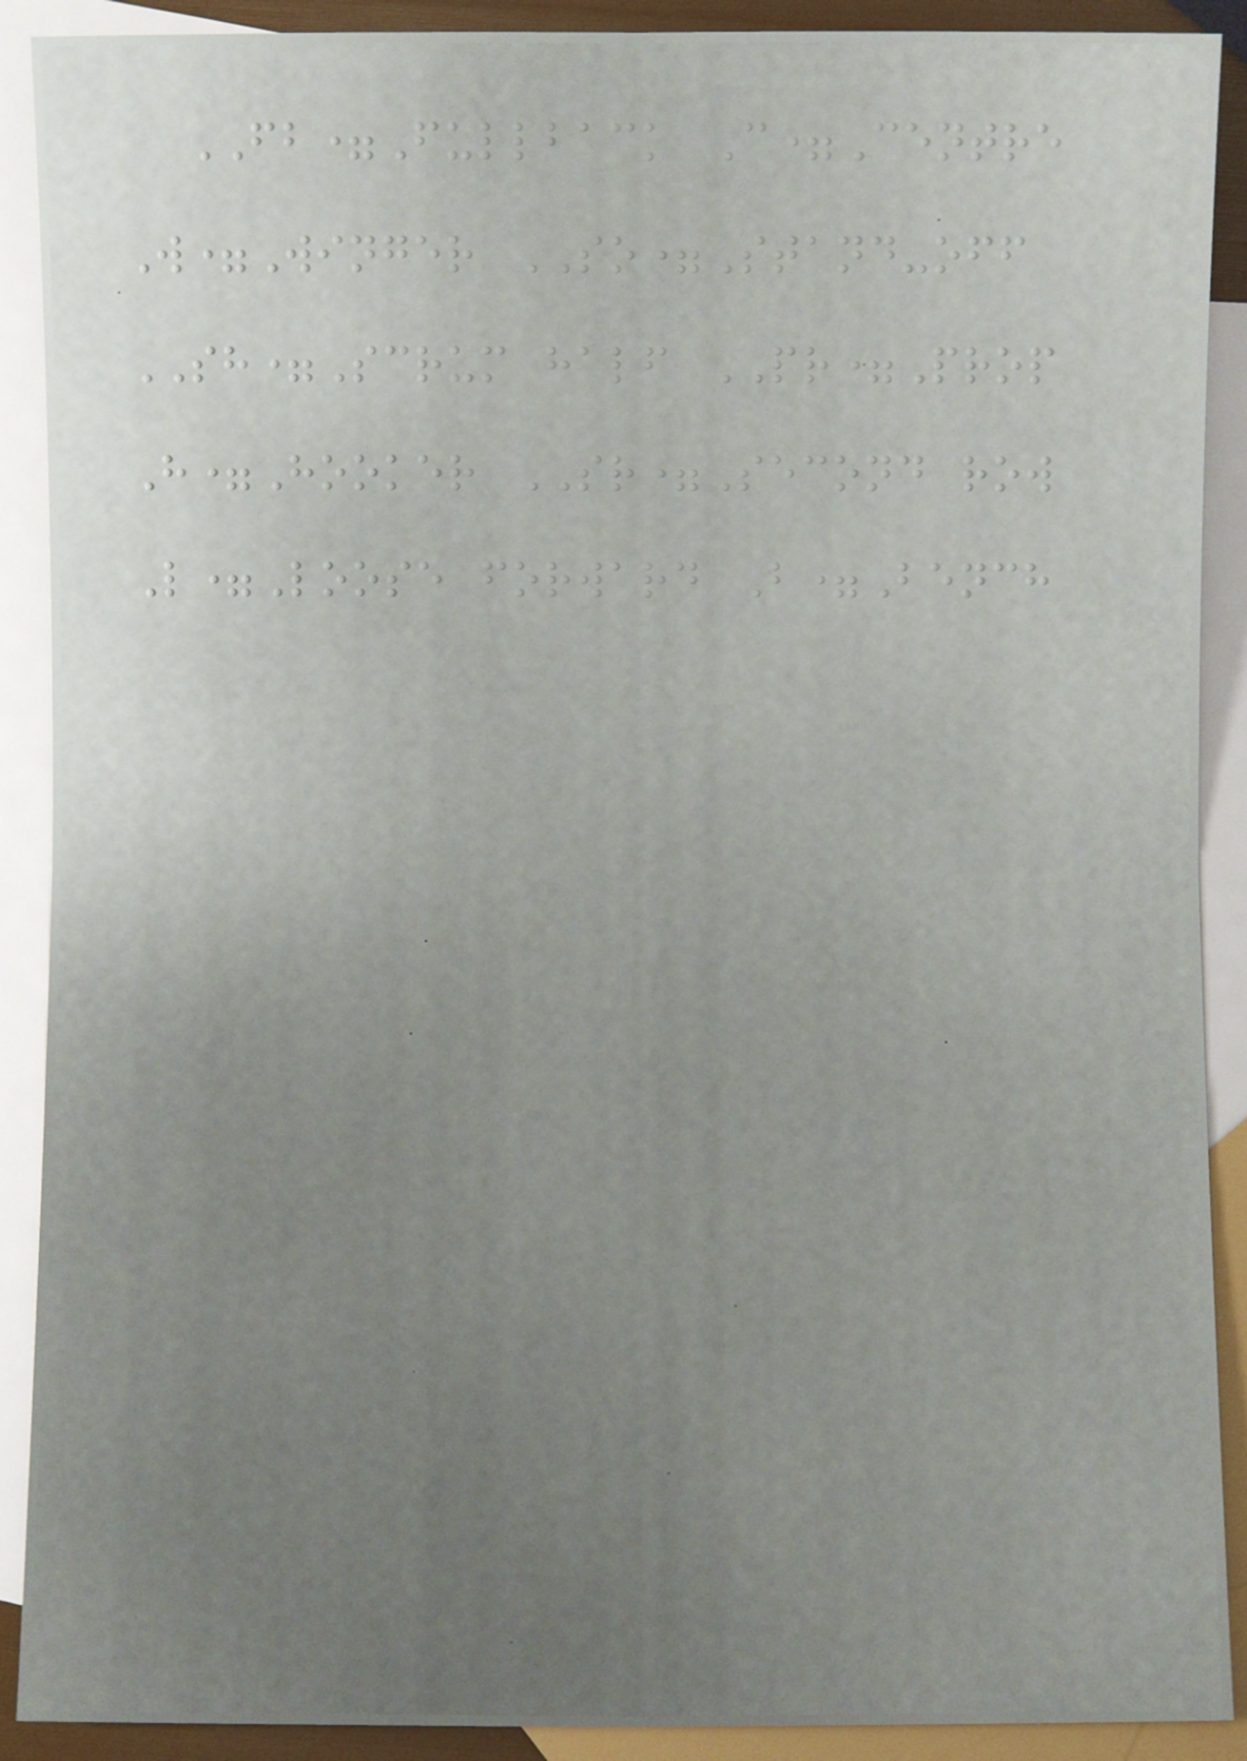FB=Fullback C=Centre
W=Winger SO=Stand-off
SH=Scrum half PR=Prop
H=Hooker SR=Second row
L=Loose forward B=Bench
